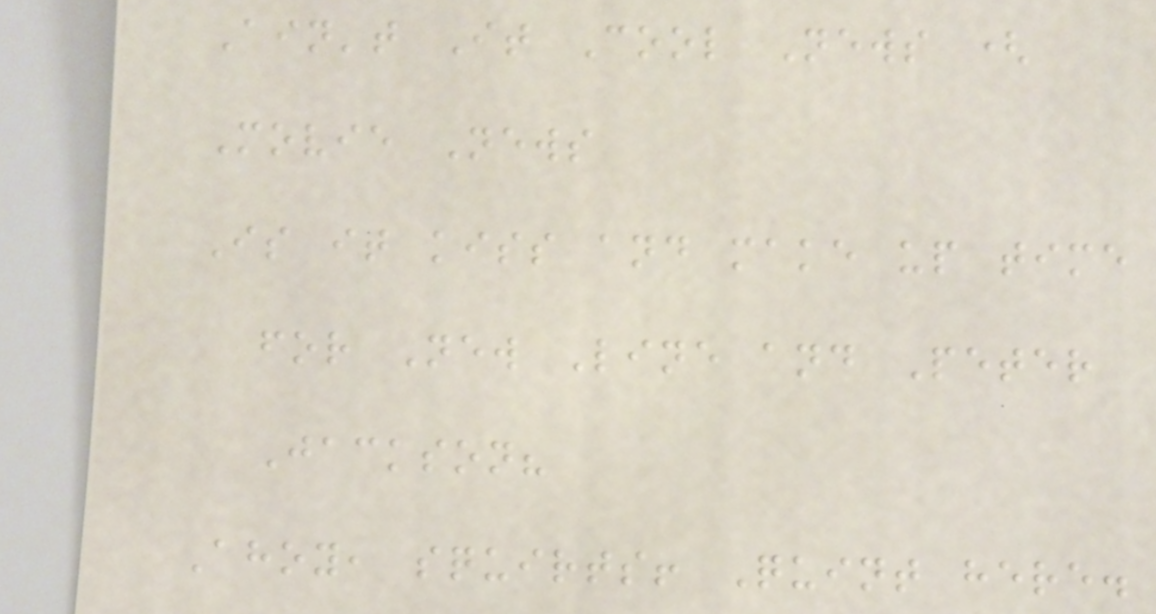Ain't It Cool News (
Movie News
Is it kiss and make up time
for New Line and Peter
Jackson?
Ahoy, squirts! Quint here.
